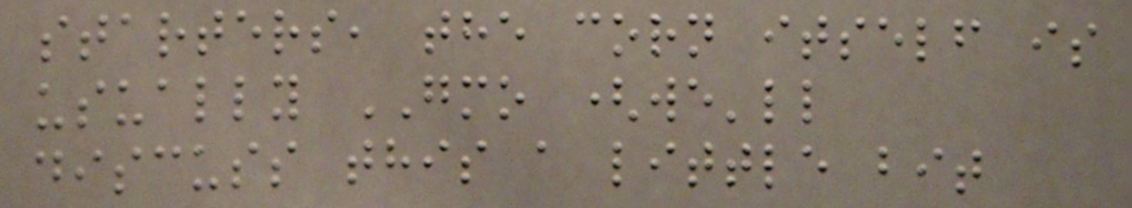starters, the corn itself is
usually GMO (we'll
discuss this a little bit
